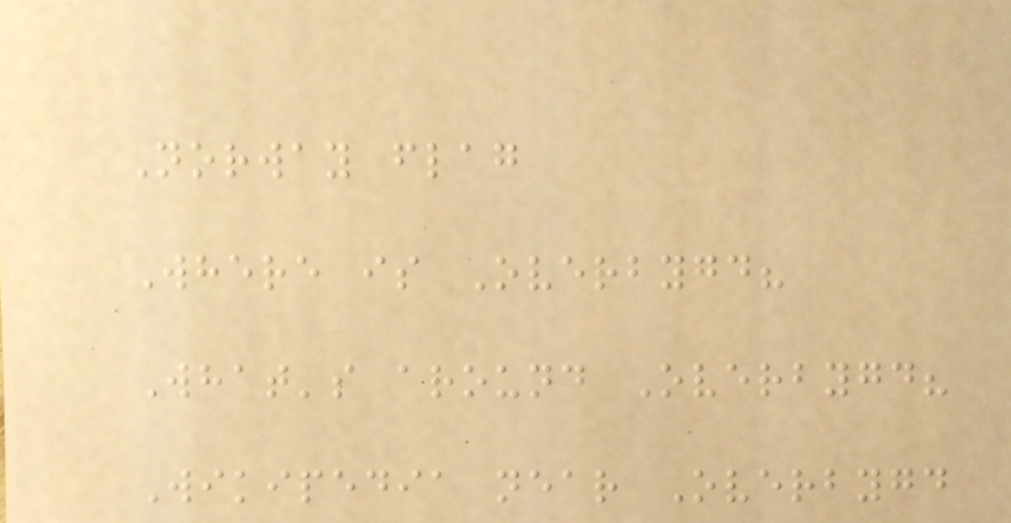Norway flag
Where is Overbygd?
What's around Overbygd?
Wikipedia near Overbygd
